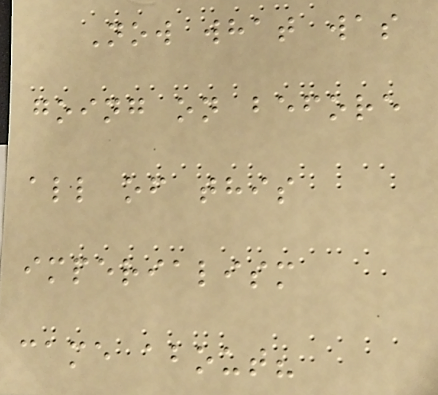Now what was
going on before
all of this
imperialism
came about?
